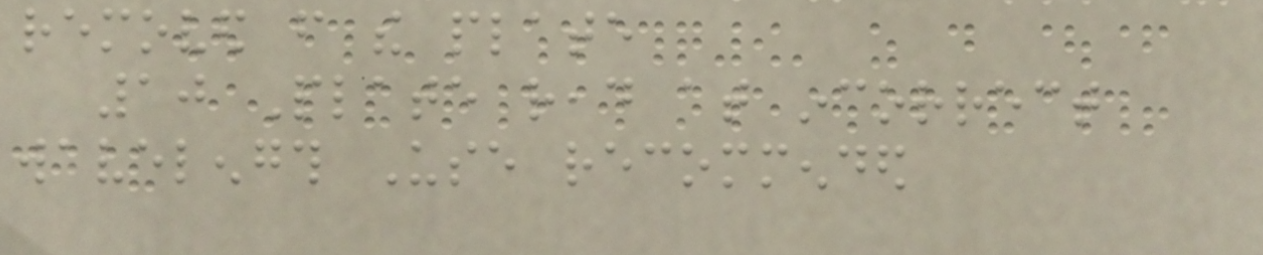removed from the plate
10 Plate read at incorrect
wavelength Use recommended
